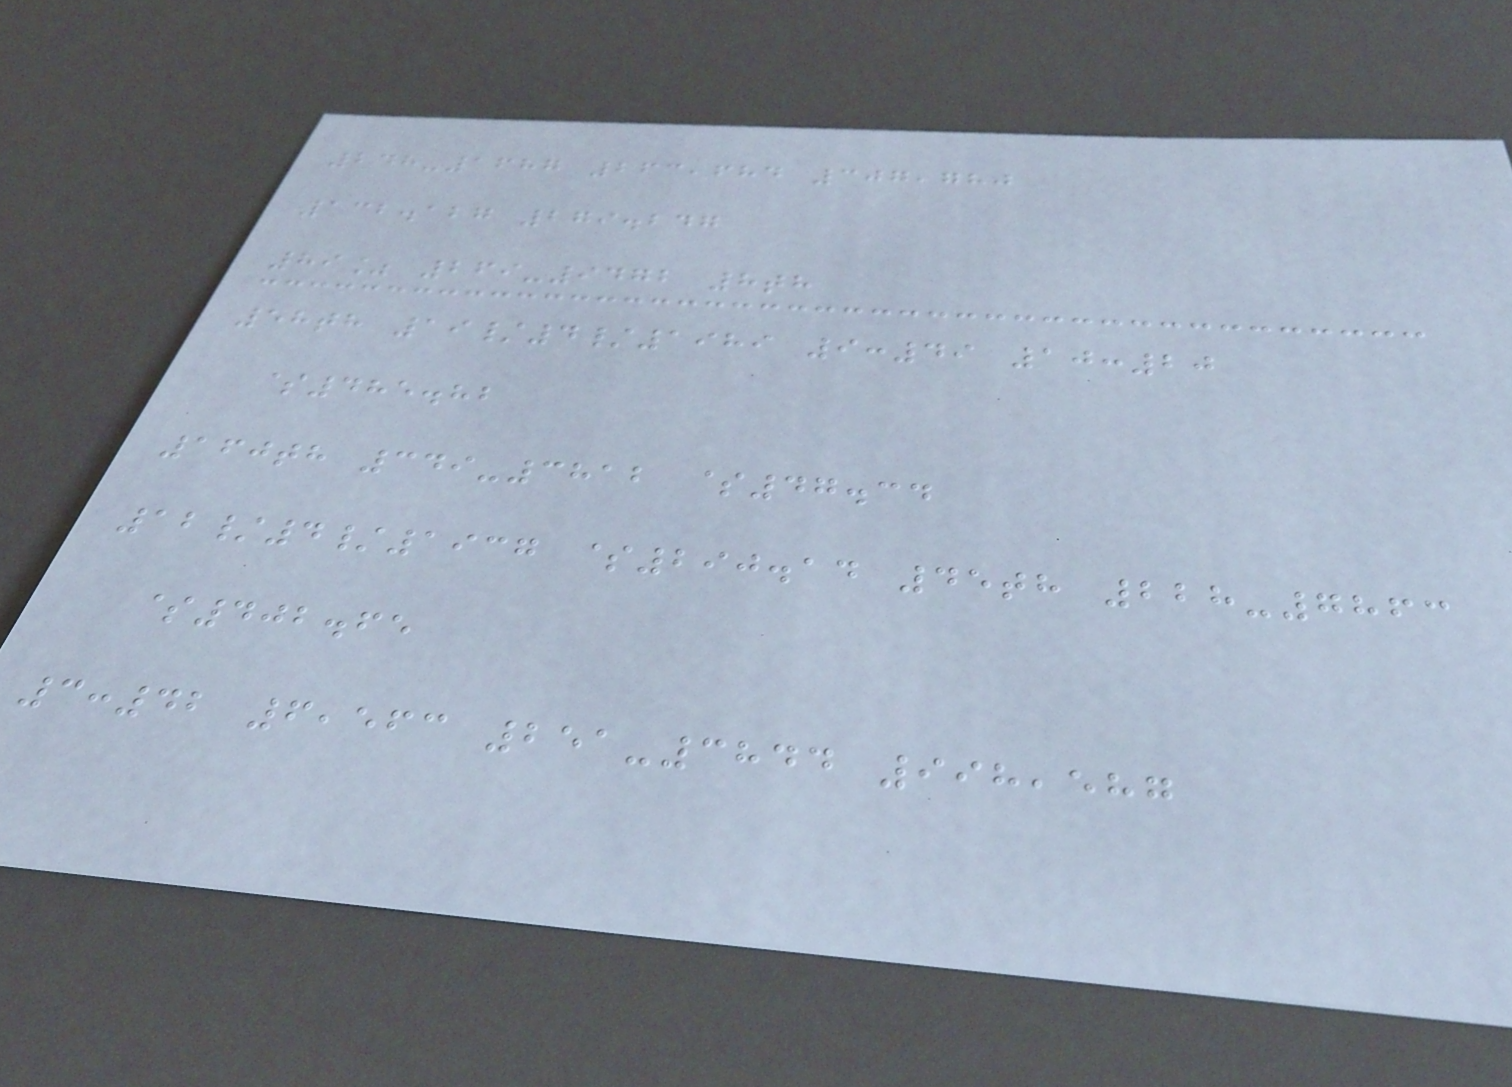248-1687 263,684 307,780
132.127 279.247
89% 269-9472 8th
58th 19/4/1989 9:49 10:20
$485.82
160th 349-3812 $47.34
12/4/1937 $290.14 45th 228-7863
$402.65
3:42 6,563 251-3844 998,587
